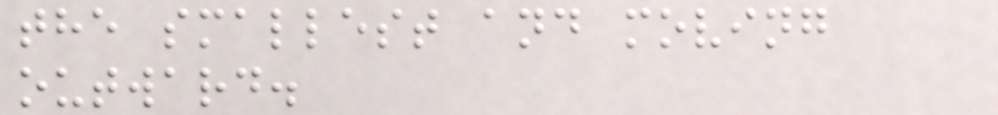the smallest and moving
outward.
